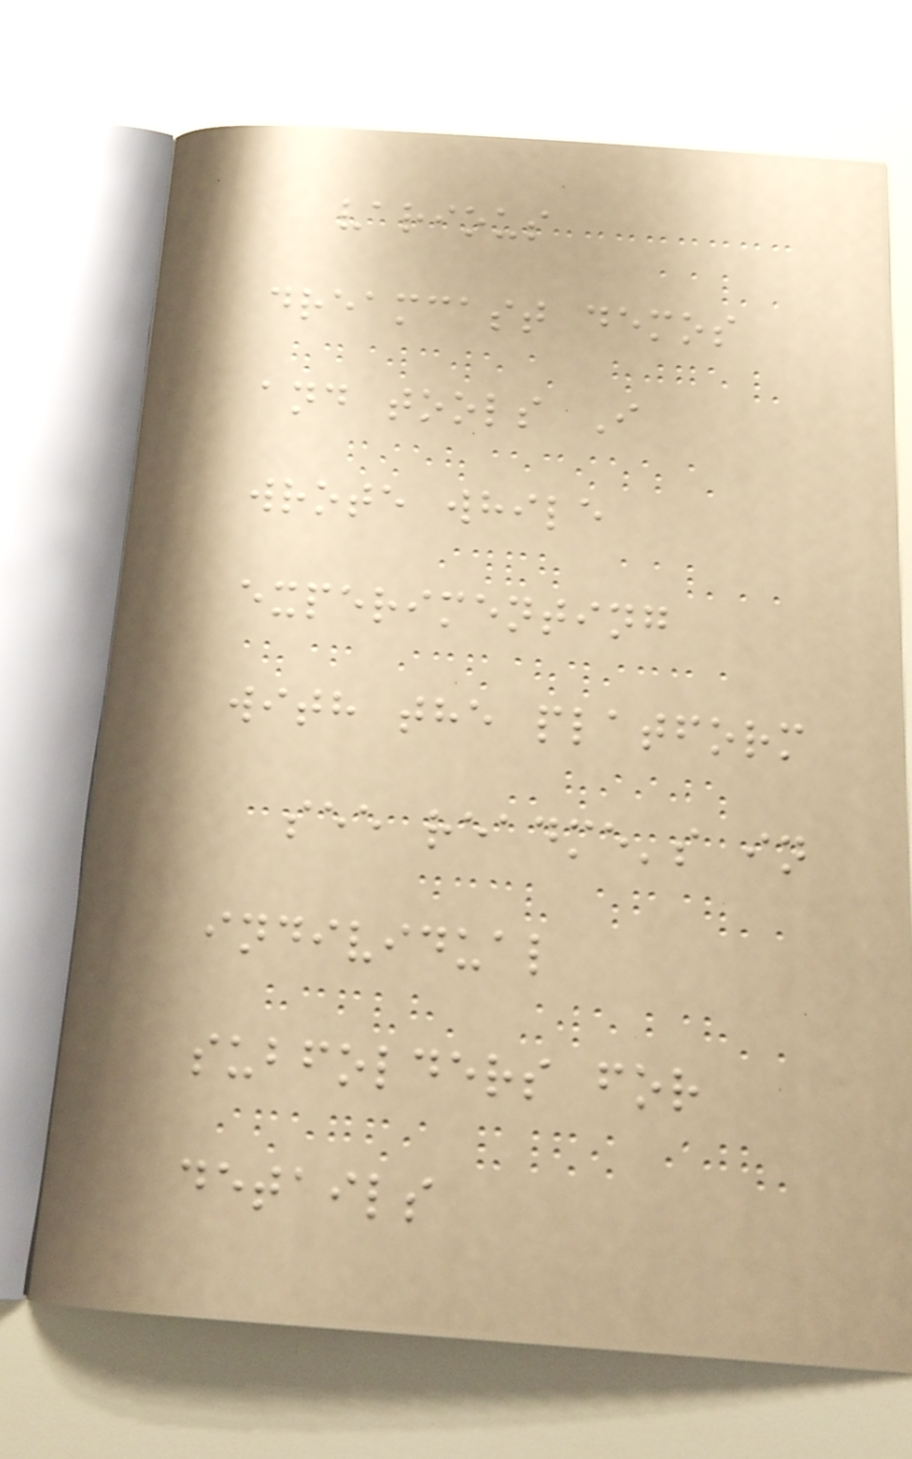various
dreamcast demos
and tools I
wrote while
experimenting
with the platform
see readme's in
individual
subfolders for
details
